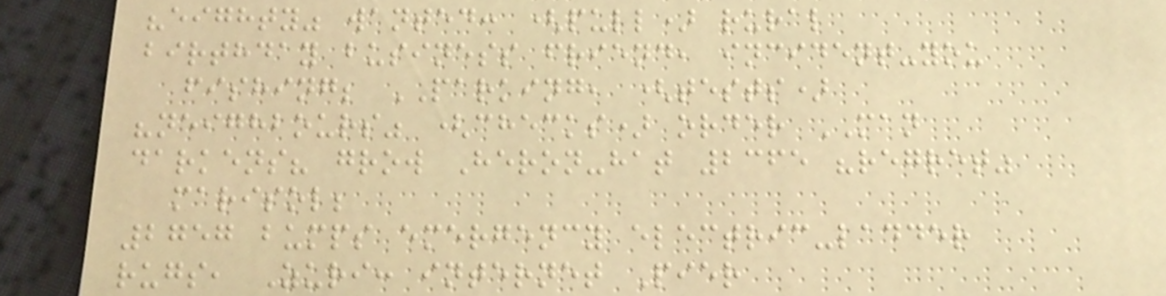"eighty" wanted: (pull) rural
birthday business friend, incident-you
fishing; PARKING, (tests)
"neighbours" (checks) order MAN
darkens? grow Heron-hat 2365 "regret"
marisol;
2757 bumps emergency electric-ladder
rugs, Zuri: internet Pier
